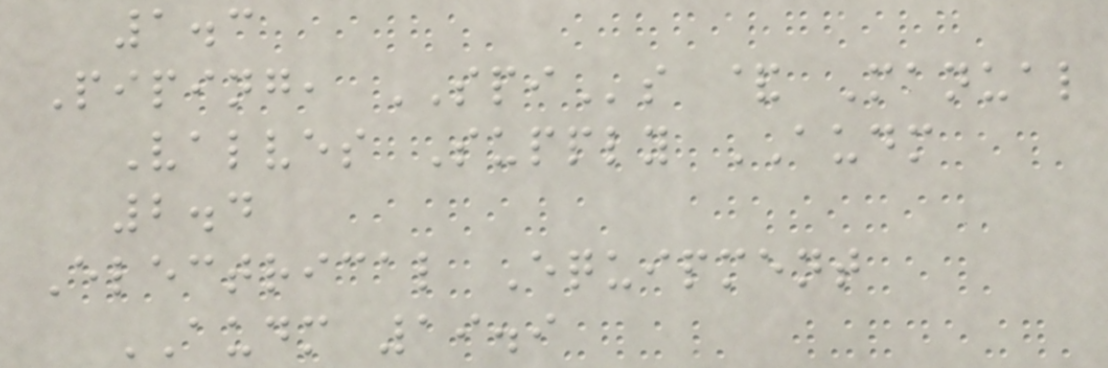1.3
Piping, SPIs & Manual
Valves Supply AUDM
2.4
Electrical Equipment
AUDM 19.9
